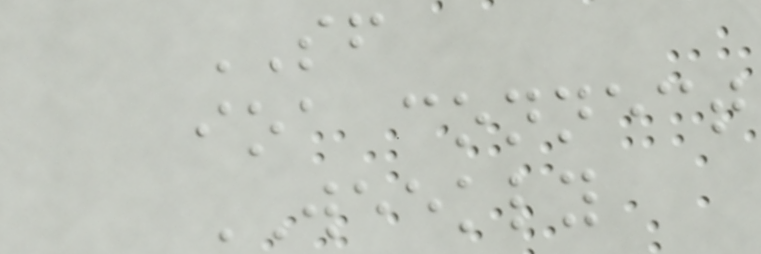SF
ioa connect
WEEKLY
